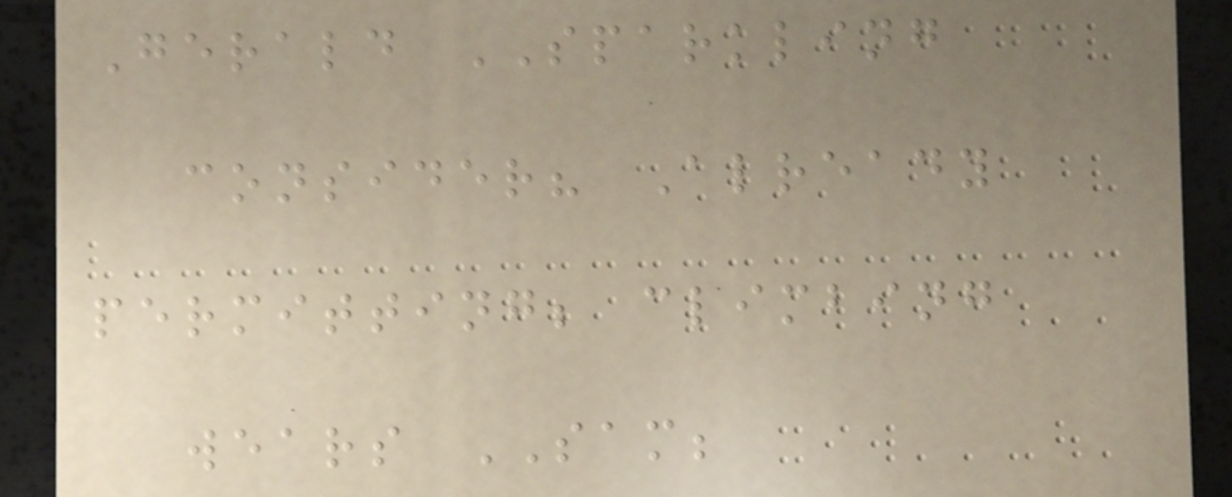Gerald SPARKLING
consider? Already
permitting; climbing
wears SAM;
